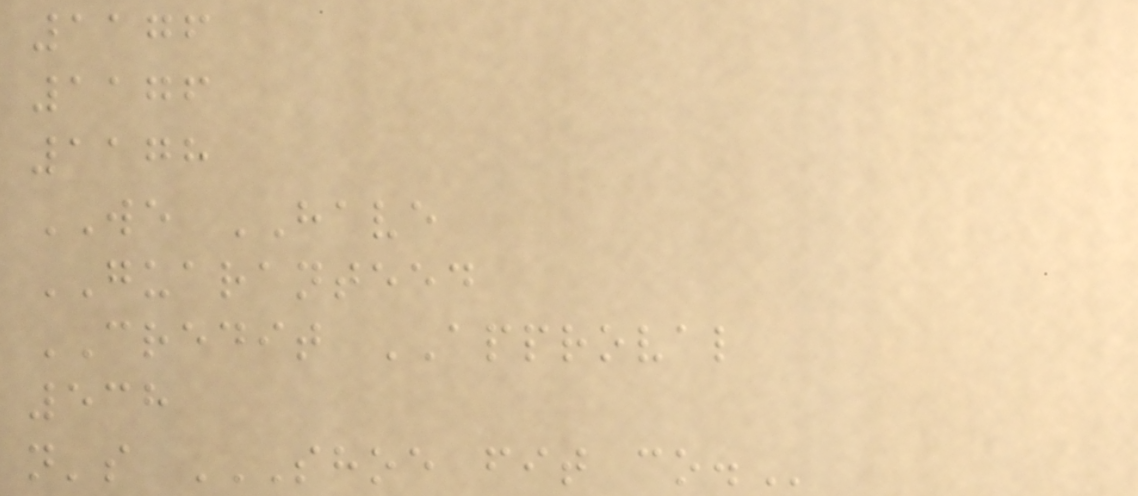1176
1176
1178
WE HAVE
GUARANTEED
CREDIT APPROVAL
538
n's SHOE FIT CO.
